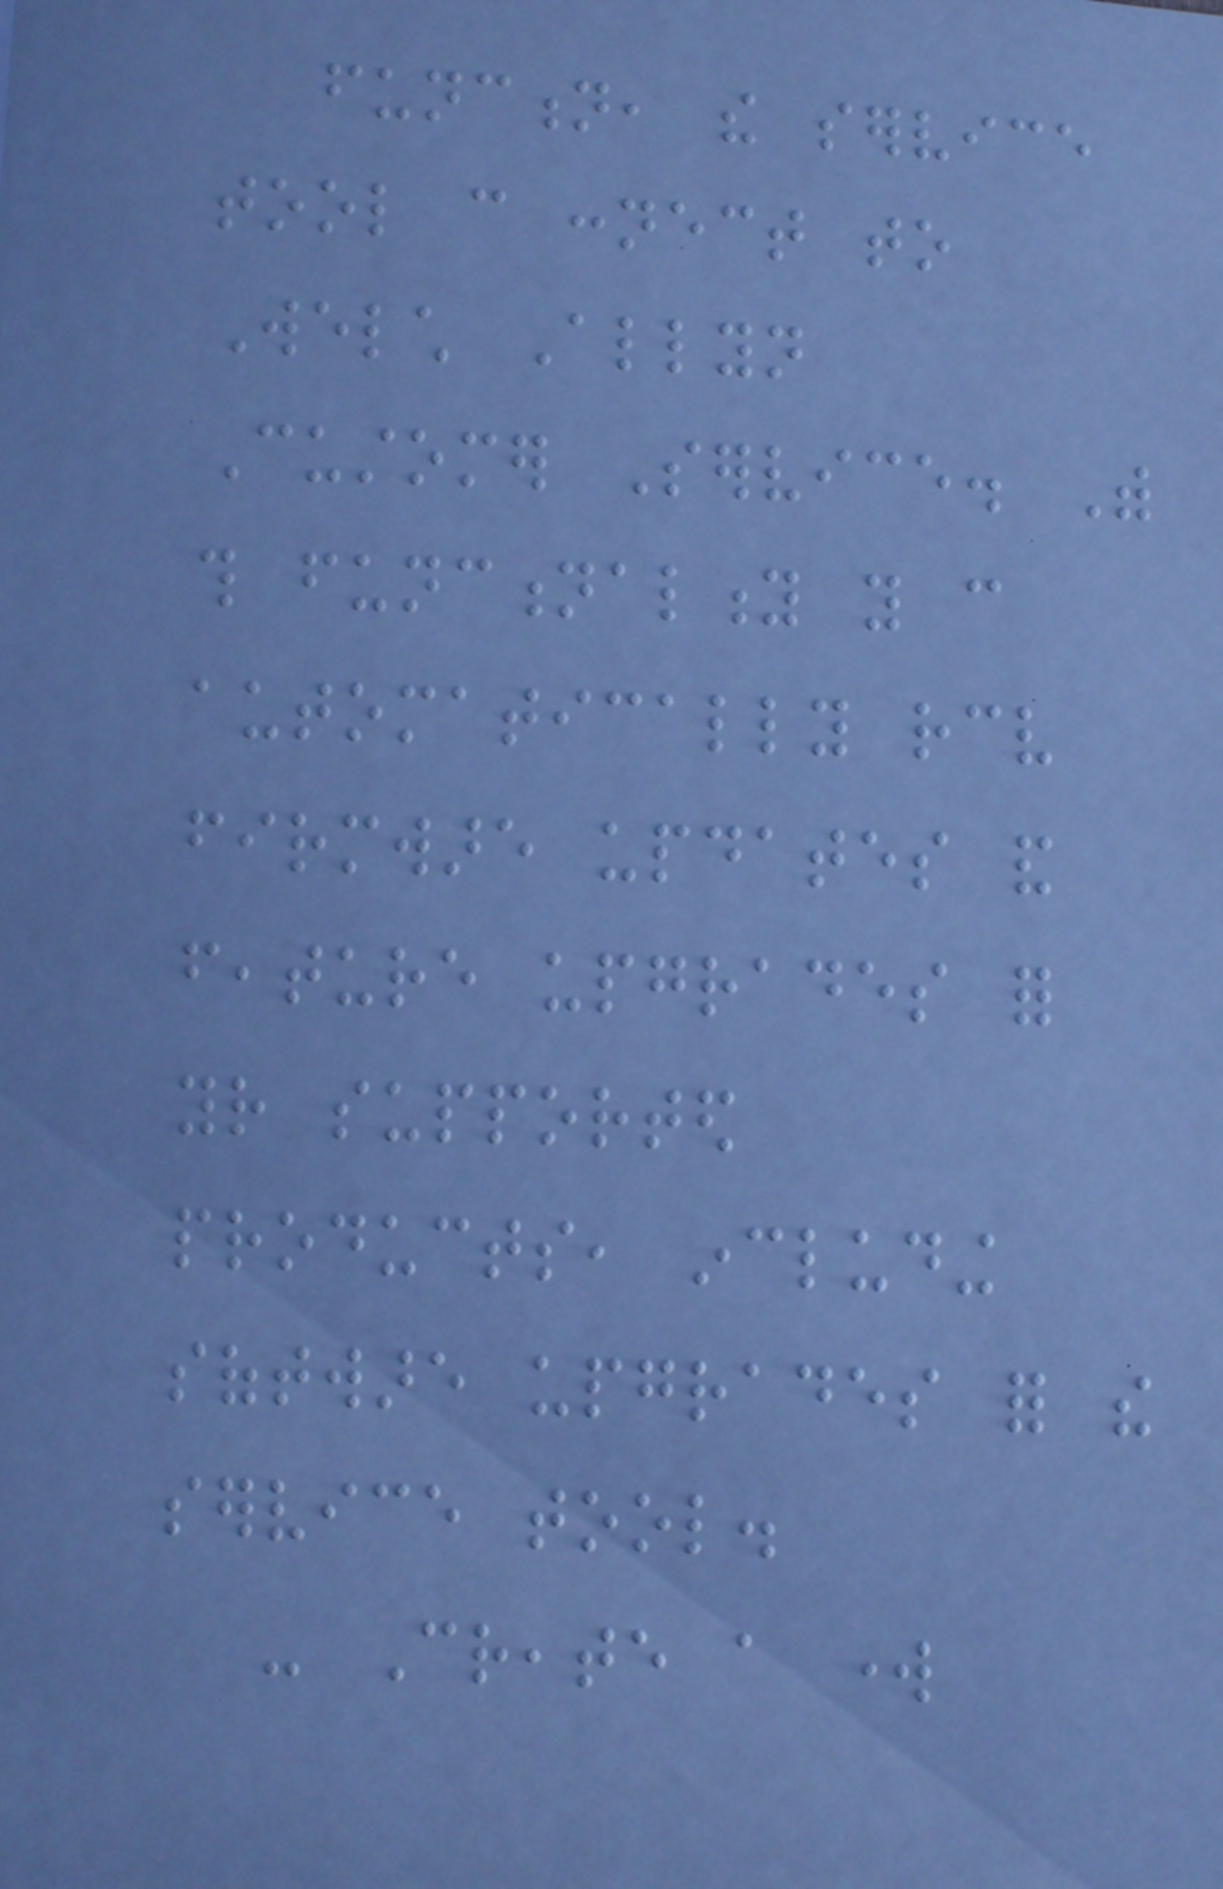function, the service
tool can connect to
Welch Allyn
Customer Service. With
this functionality you can
automatically receive
firmware updates and
feature upgrades for
your supported
products, including
software upgrades for the
service tool.
- Create a work
